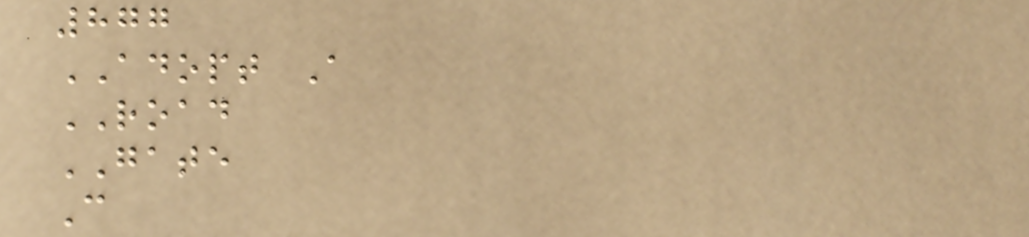877
ADOPT A
ROAD
GATE
C
